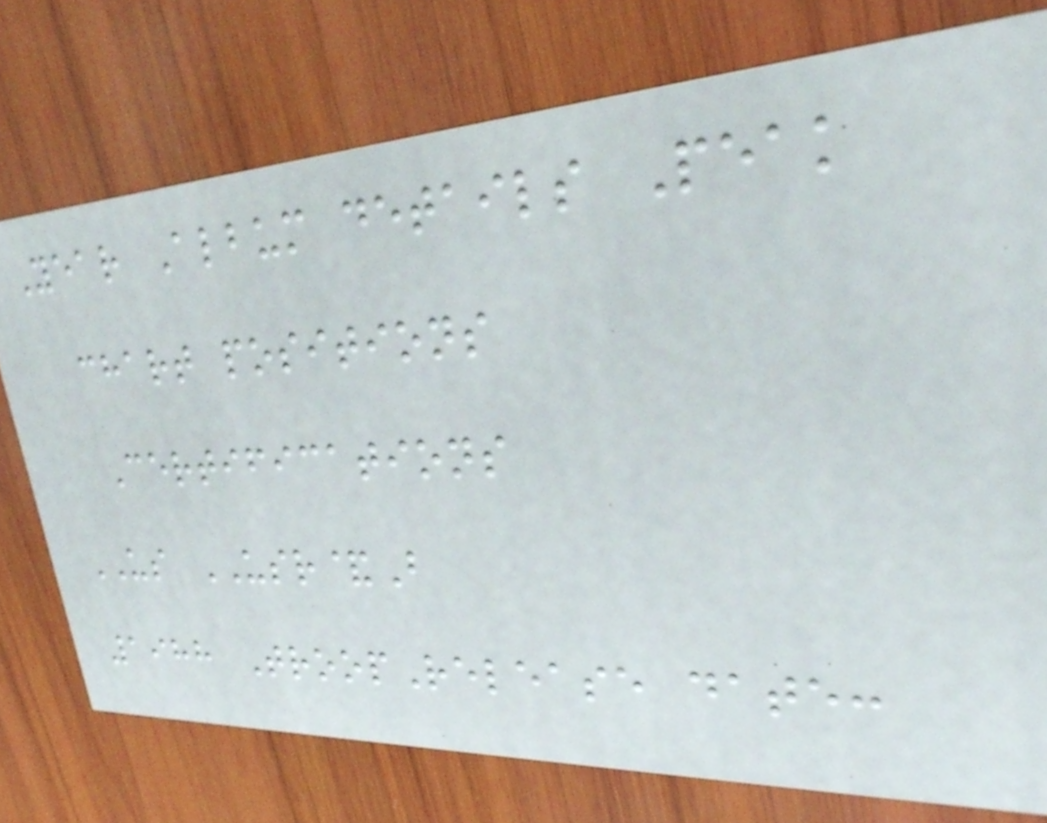Year Album details Peak
chart positions
Certifications
US USR&B
1988 TroopRelease date:
